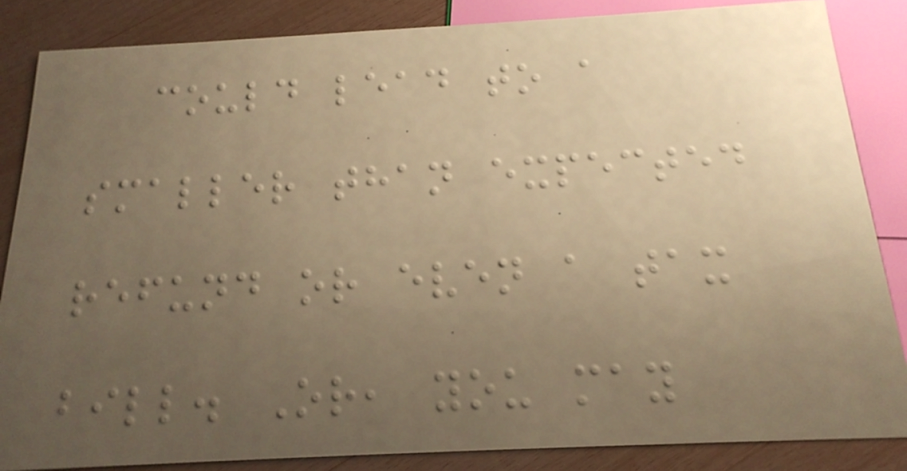could lead to a
smaller than expected
refund or even a tax
bill. Or, you may
